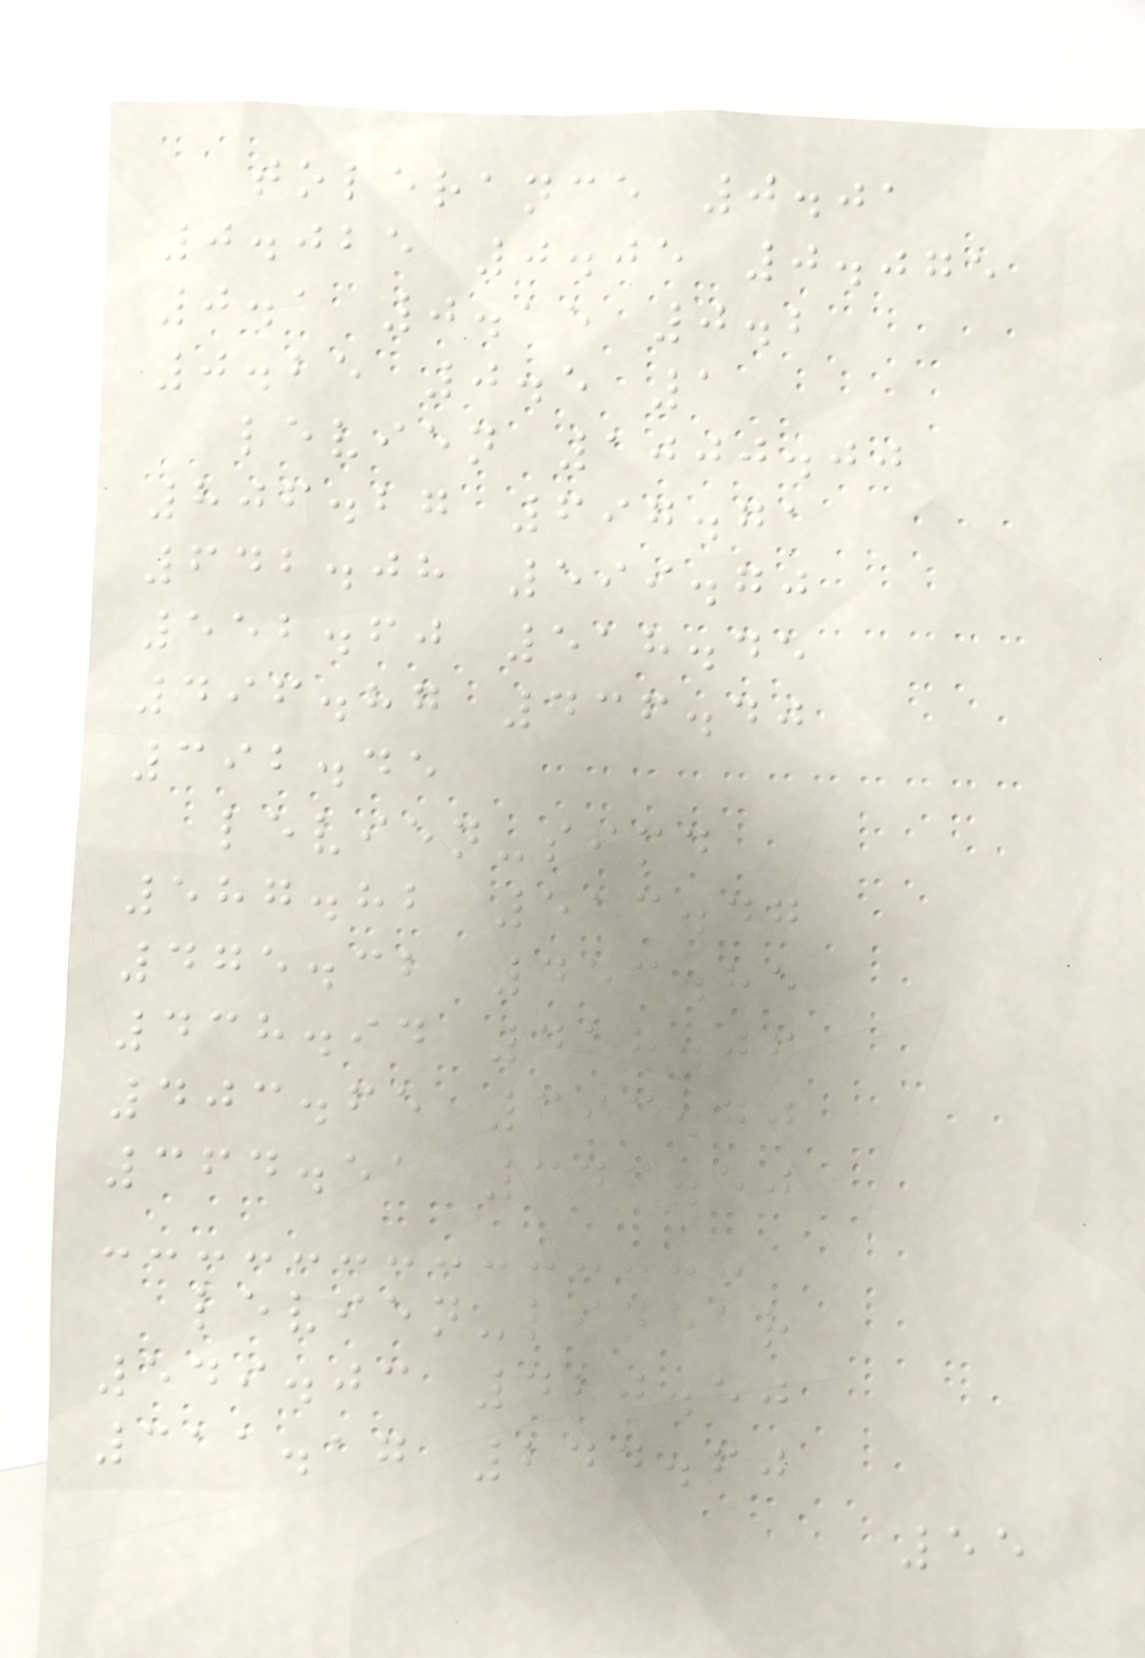tolerance 0.01
0.025 0.05 0.075
0.1 0.15 0.2
0.25 0.5 1
levien 1000.00
806.27 697.71
642.08 599.70
552.60 518.45
496.87 436.40
392.45
levien-simd
587.82 513.47
475.32 453.85
438.94 418.06
403.65 393.70
364.51 346.50
levien-linear
549.03 420.50
311.17 244.60
55
